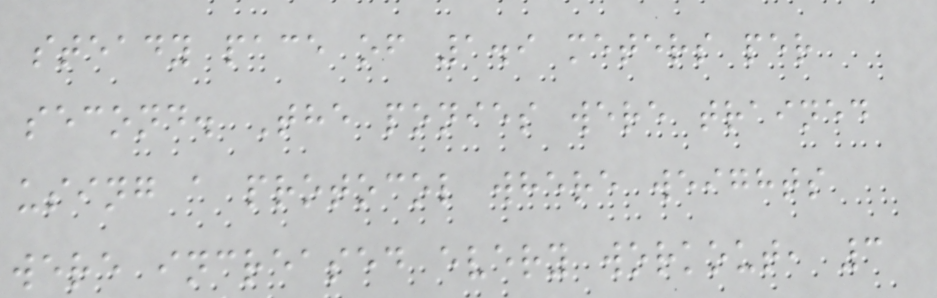steady pace of 1.9 meters per
second. The ponies were trained
using a protocol where weights
were increased every workout, 3
